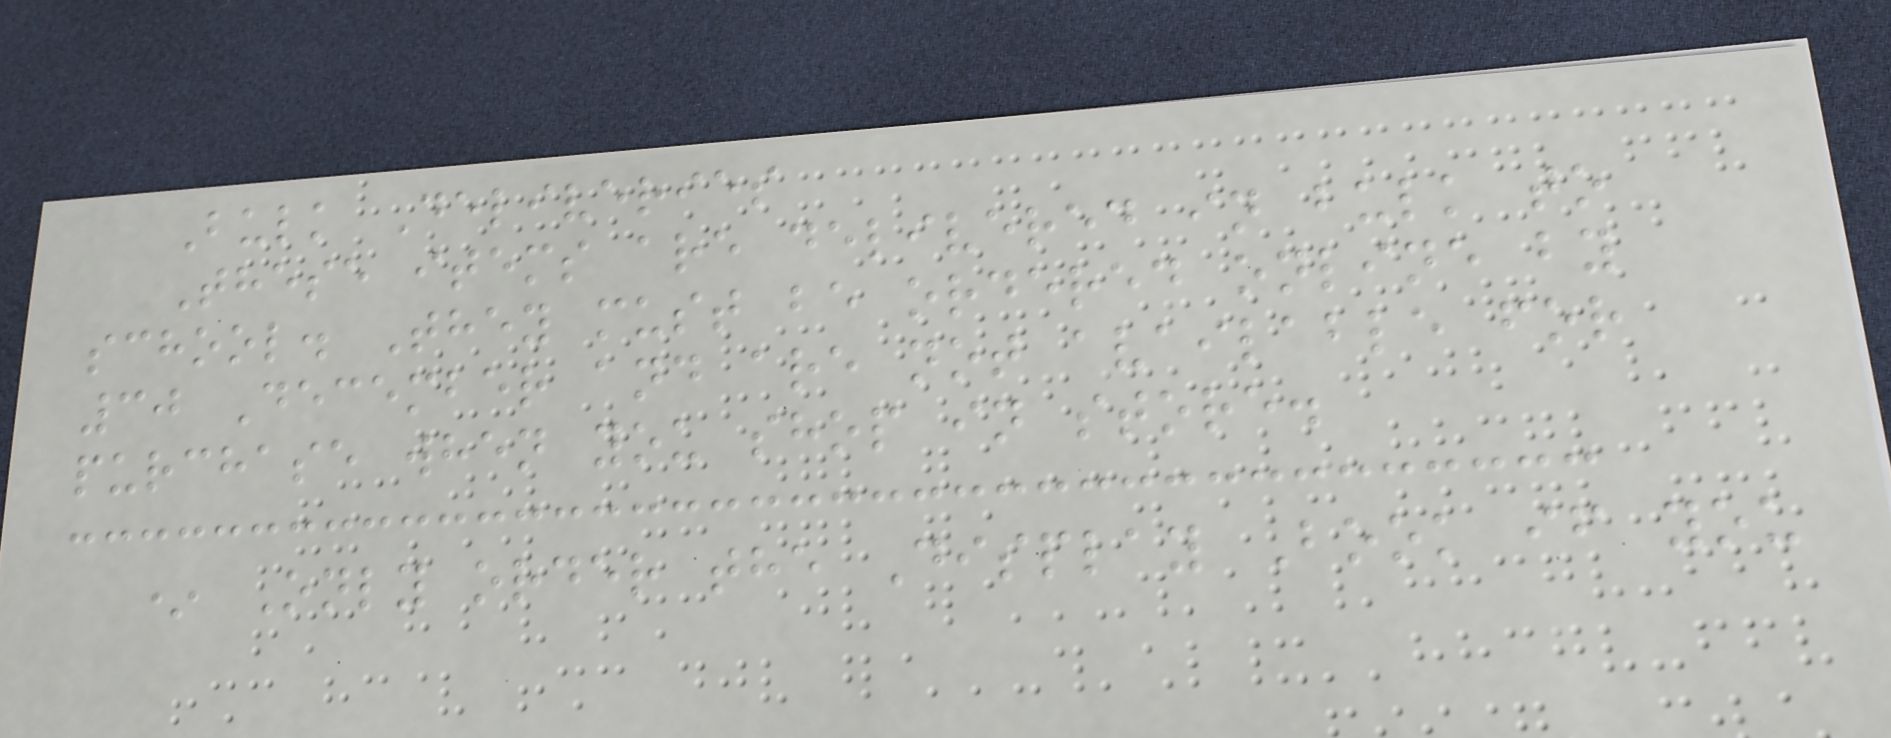Bulk Deliveries
These items are delivered in bulk to
school. They must be ordered online by
30 December and are not available for
purchase when you shop in store.
* Only order the Display Book if you
